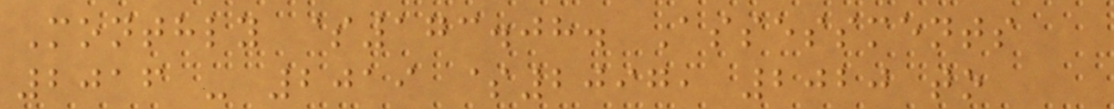Monthly $173.08. Assessments
2016 - 2019 $2097, 2020 to
